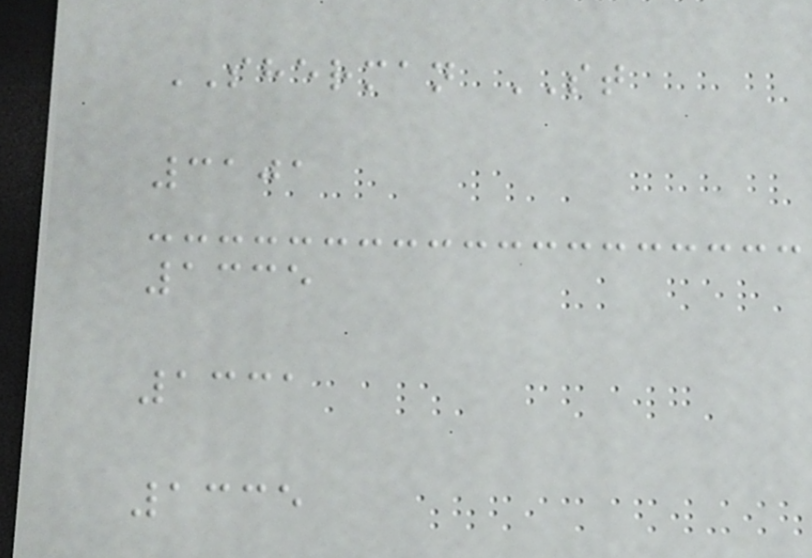SHERMAN ST
3101
1335
1331
1335
